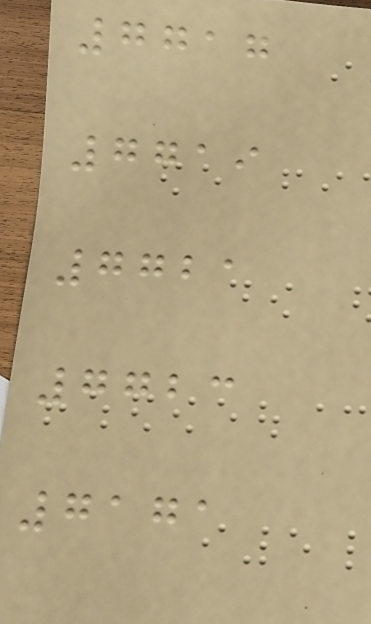7717
7719
7721
7723
7171
